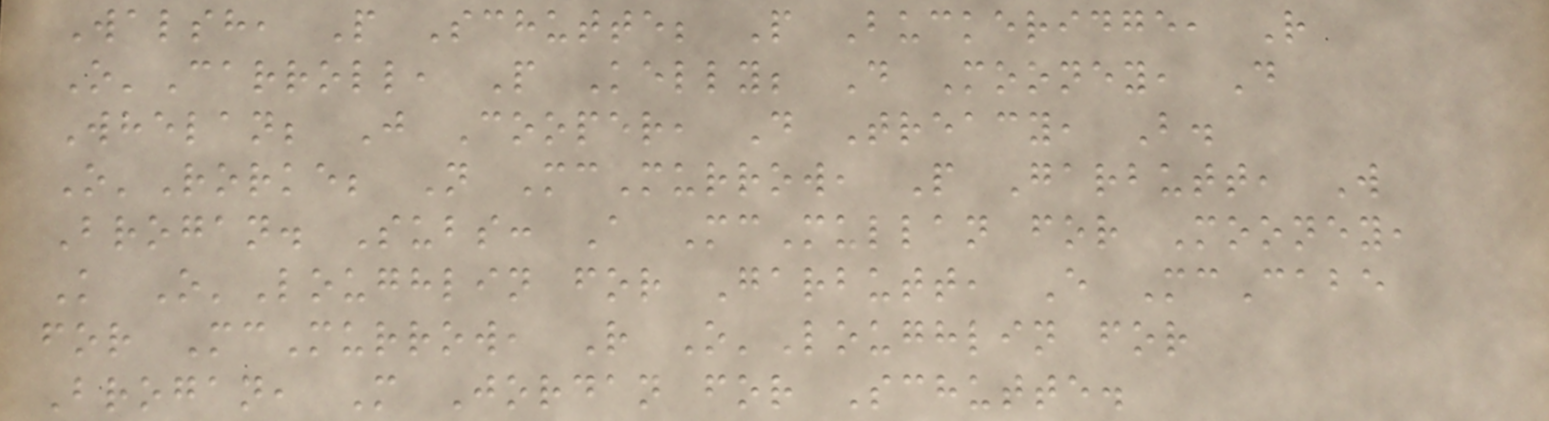Walsh, P Schutte; P Buckeridge, R
O'Carroll, P Kelly; D Mooney, D
Whelan; J Cooper, D Treacy, B.
O'Rorke; N McMurrow, P Garbutt, W
Brogan. Subs: A McMullan for Mooney,
K O'Loughlin for Garbutt, E McCabe
for McMurrow, R O'Loughlin for
Brogan, M Jordan for Schutte.
